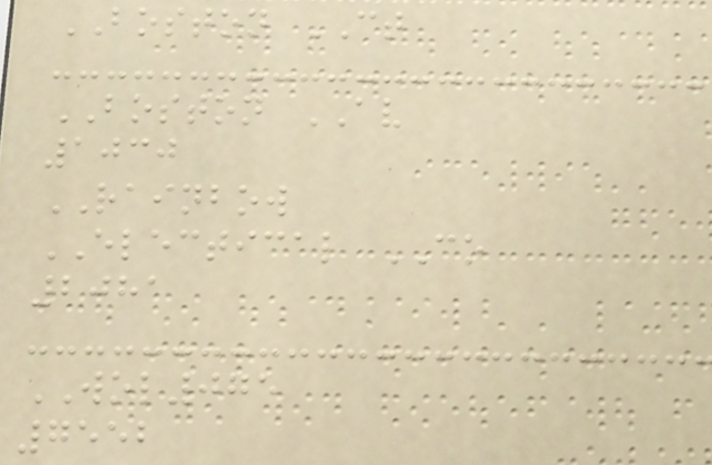BOSTON CT
BOSTON AV
1030
RAINBOW
ELECTICAL CO
2081
WOL075
7552
